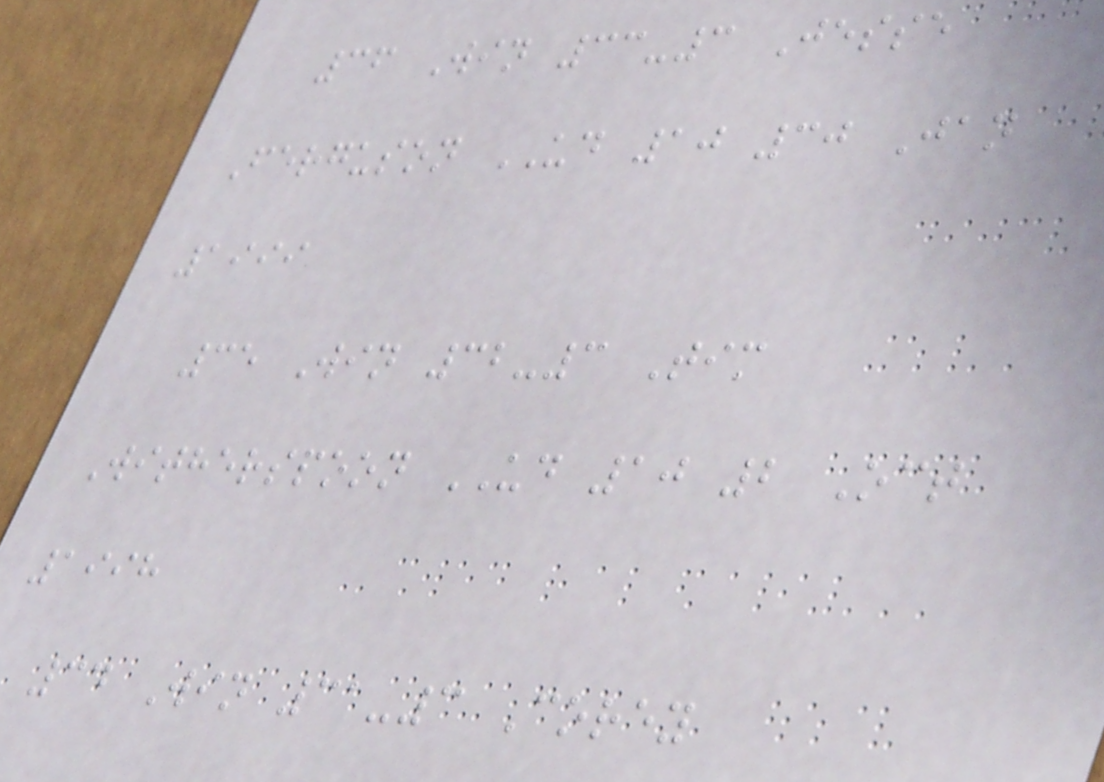36 Win 33-3 Jesse
Ferguson UD 10 30 Jan
1999
35 Win 32-3 Tim
Witherspoon UD 10 2 Oct
1998
34 Win 31-3 Corey
